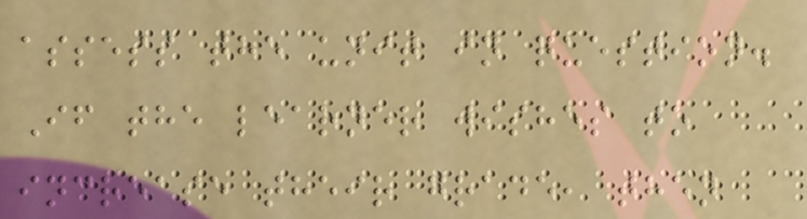assess the unit in question.
If the learner wishes to
increase their grade, then
